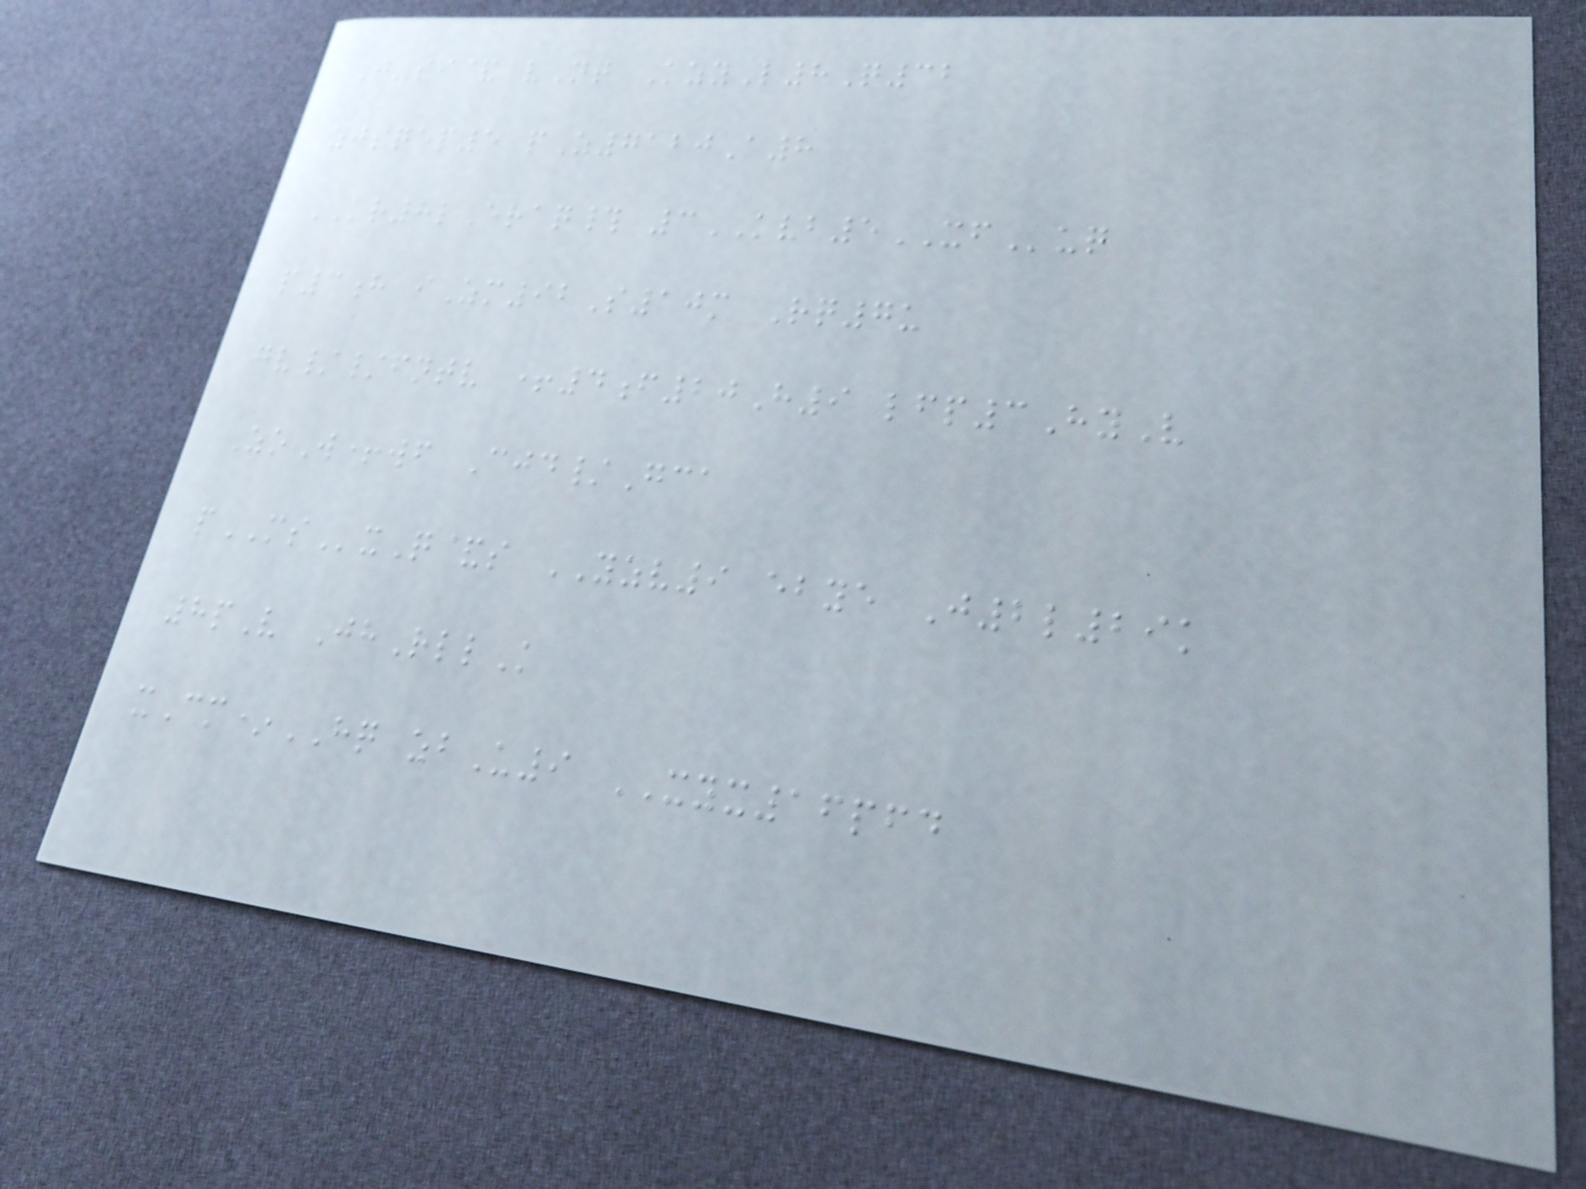J-si& vNq KzyL8Q32
zjsqep5 pZ7120A8
KR8lEraq# 3KVB5XFuq
p3h iZm92S10m Rq7u
gv//fntv +4f20H9 lfp3HyV
ZoW+wf Cjd/Gca
pMSxQ&s YZV9 ebye J2l29k
8pV JhRllK
xCm*HQ zbU9 XYX16pfd
